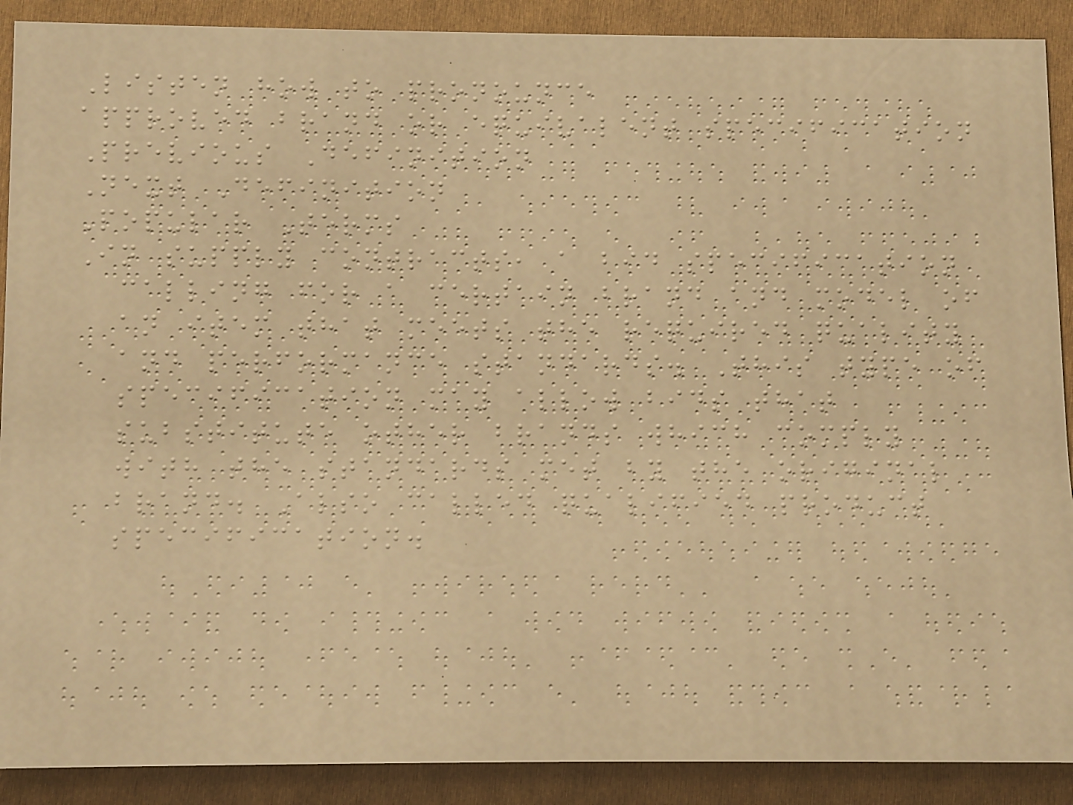Listen how to pronounce
approved brand or equivalent specification
Previous Definition
Next Definition
Popular Terms
In supply contracts, a bid specification
calling for a certain brand and model of
an item that meets the required quality
and performance standards. This type of
specification may allow bids that
substitute other brands which comply
with the standards met by the original
brand. Also called qualified product
specification.
